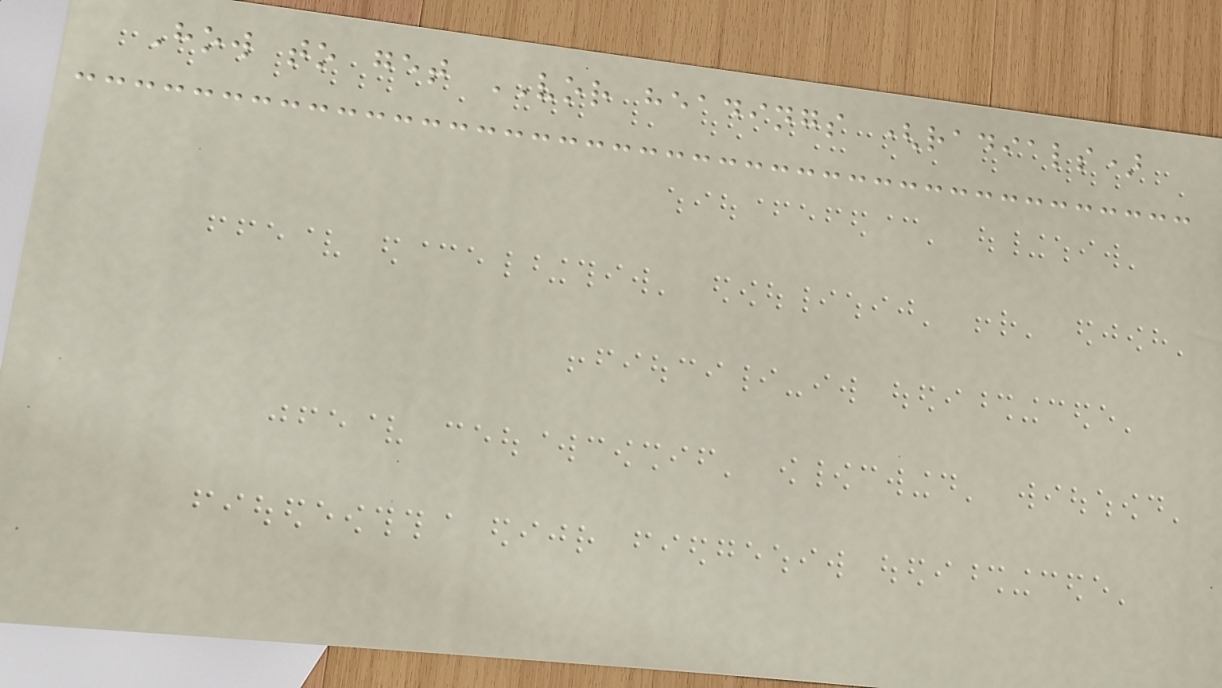How to get VOR headings (radials)
